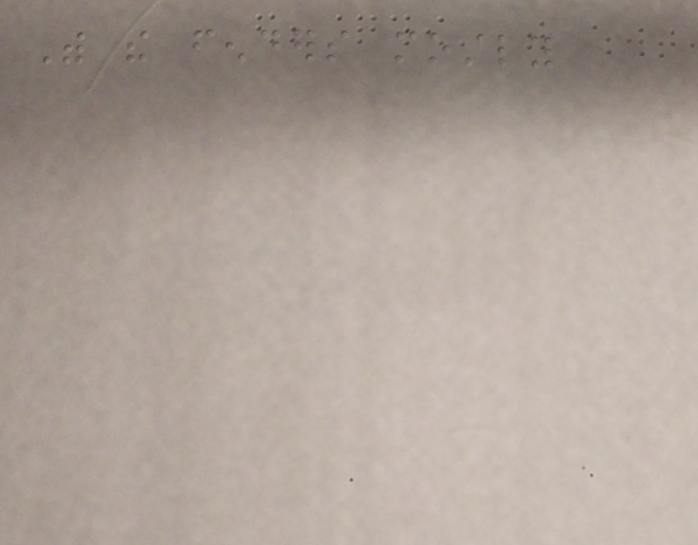With the fenders mostly
